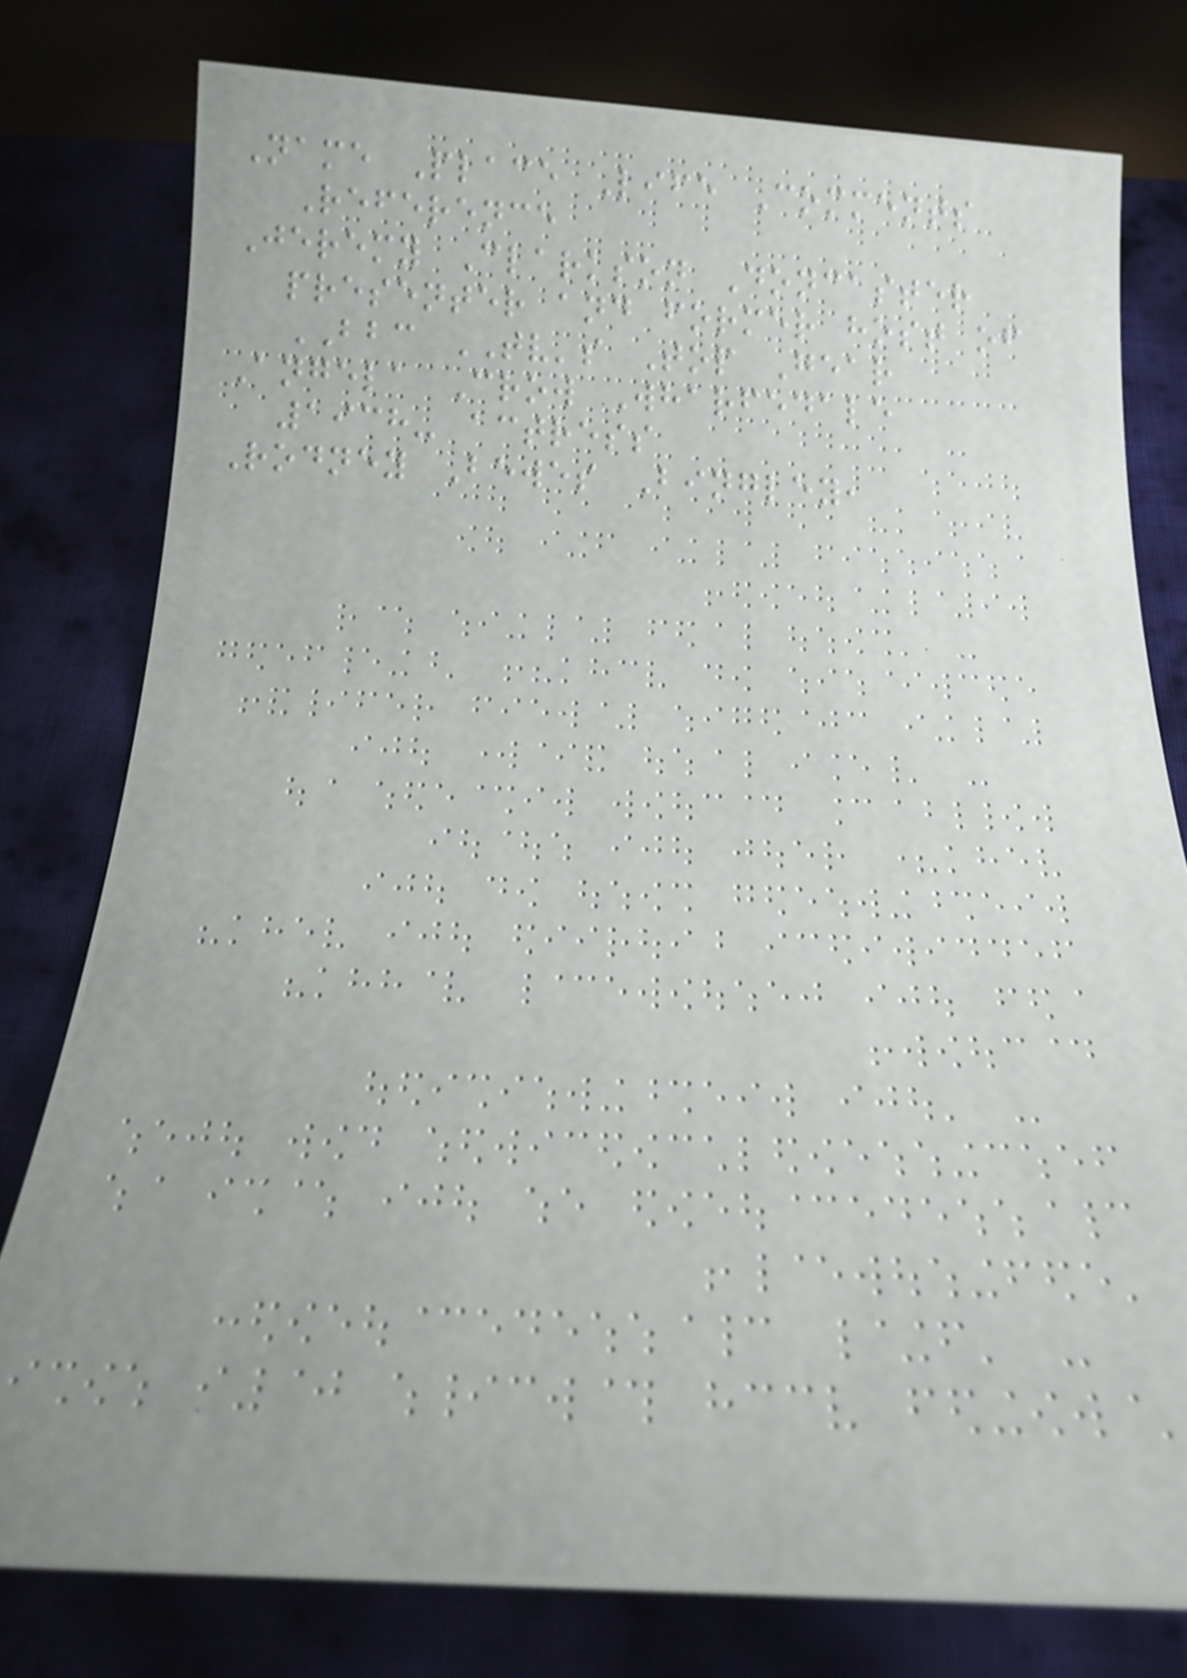Name Place Life Comments
Reference
Jeremy Clarkson Doncaster
presenter and former host of
BBC TV's Top Gear
Angela Crow Wharfedale
1938- actress
Rodney Bewes Bingley,
